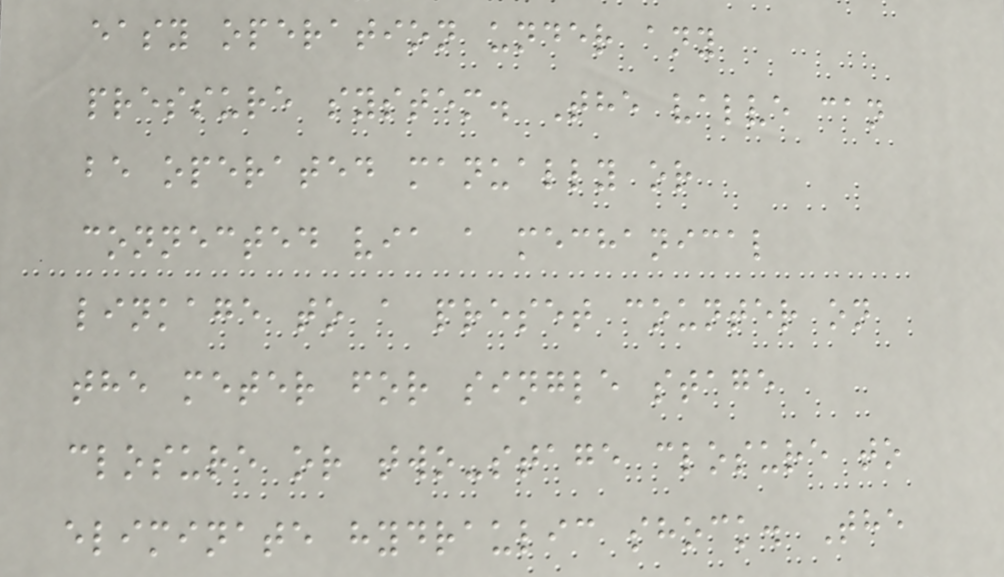easy operation under any
pressure system. The valve can
be operated manually or
connected via a mechanical
linkage to a preset counter on
the meter for single stage
closure or two-stage closure to
eliminate hydraulic shock. The
